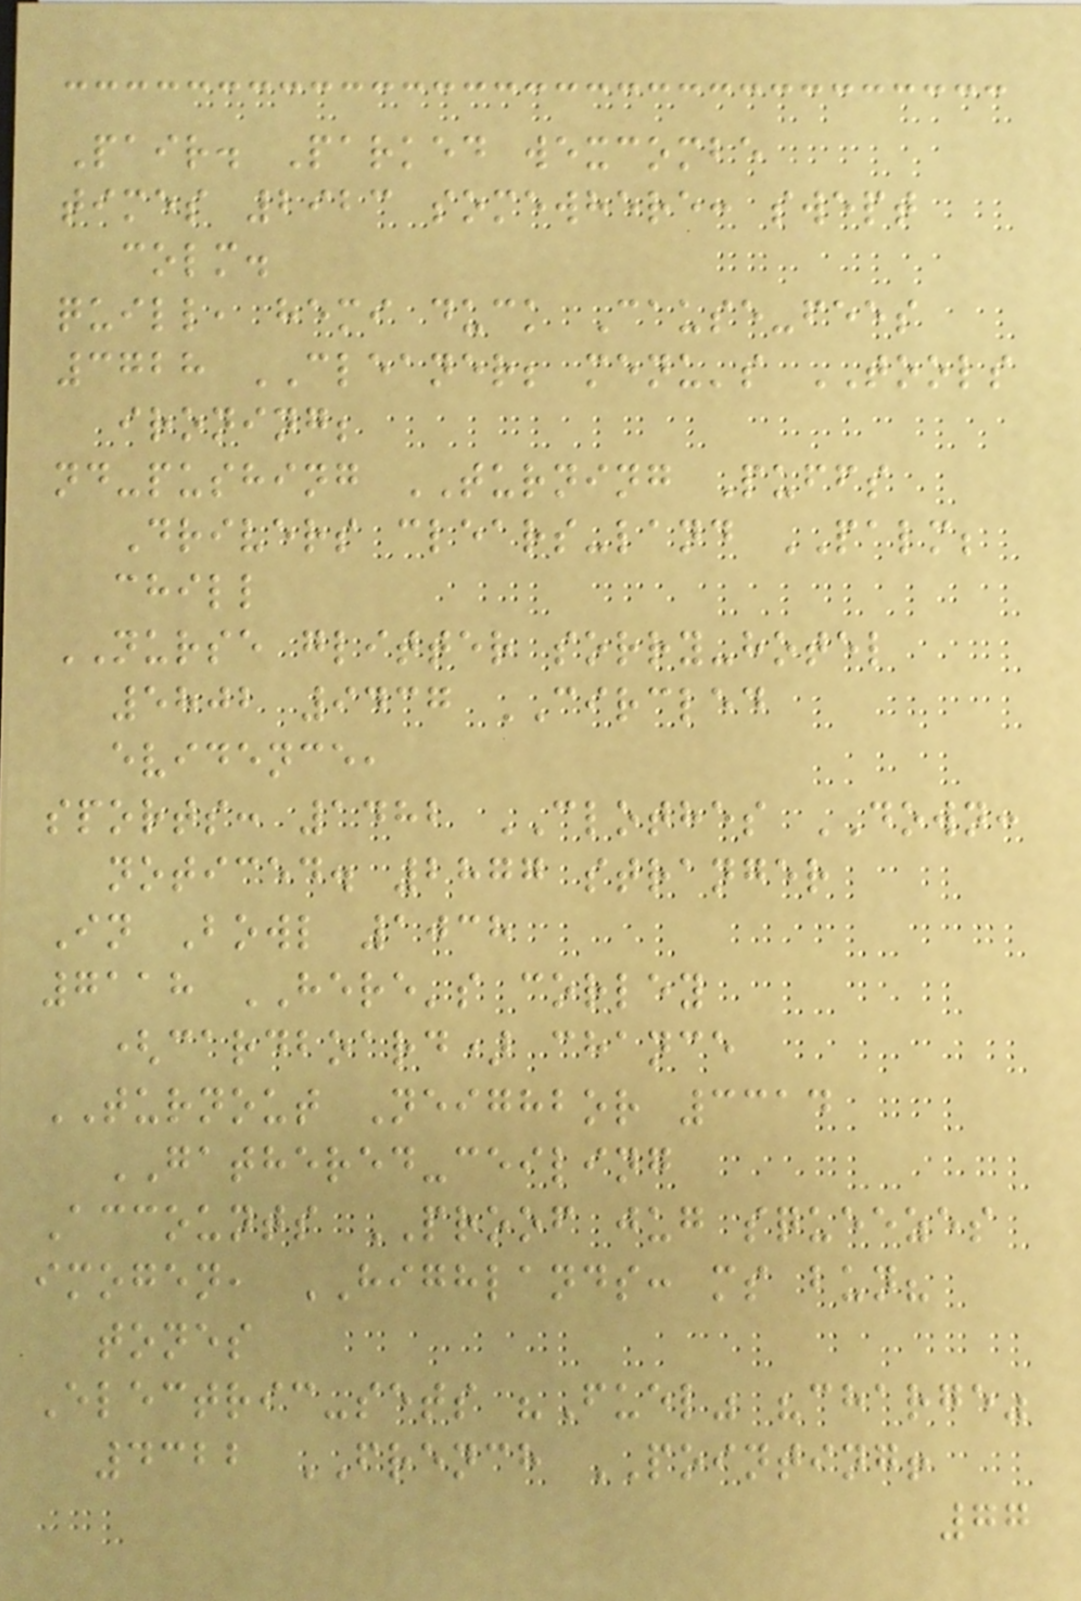Pair. Parked wexcombe
times 2923 somewhere: swept
colm.
quill, hemi duck Cause-fees
3728 CLEANER; menu's TOOLS
ironing;
nd-pushing TURNING Puffs
Drivers clears-land PALM;
chill
NURSE glitter sorry-hotel
5802 9437 CIRCLED
evidence,
sports: 1482 CLOTHES DOWN:
noticed. 2877 stranger
In Bowl 1038
7118 HERE's corley
(cardboard) chance
TURNOUT Neighbor 3314
GATHERED-ceiling
Accounts PROOF jug squeezes
imogen, HIGHLANDS: ms bun?
tones
Electric-sets "Fuel" "charge"
4322 FRENCH POINTING!
77
